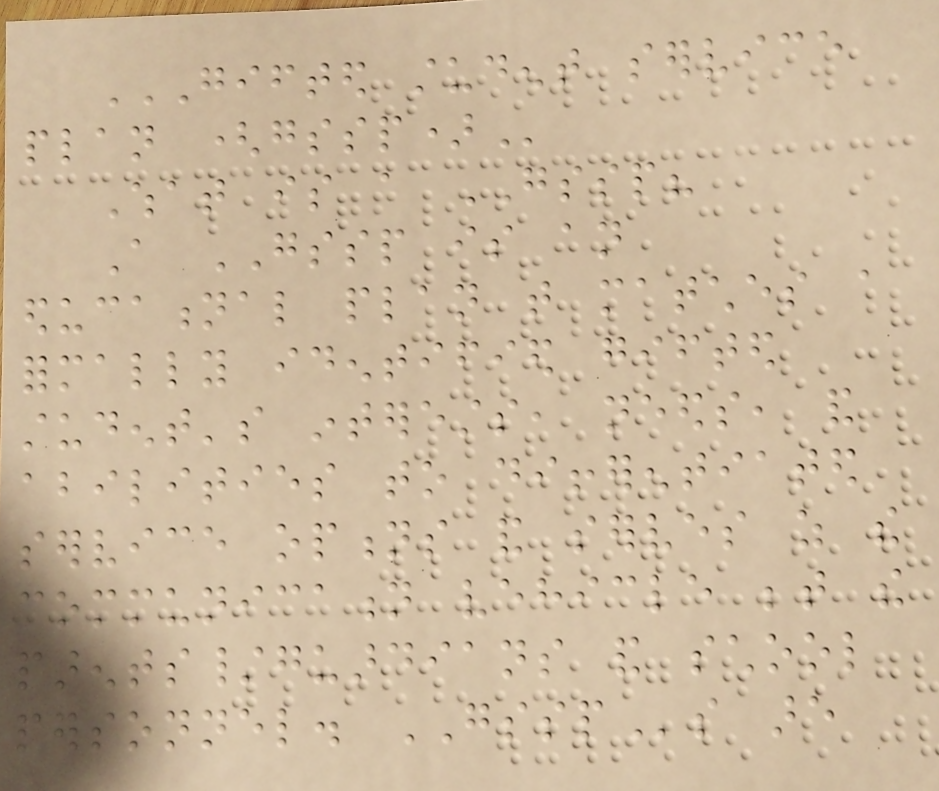GIFTED STUDENT SERVICE
PLAN (GSSP)
What is a GSSP?
A GSSP is an
educational plan that matches a
formally identified gifted
student's interests, needs, and
abilities to differentiated
service options and serves as the
communication vehicle between the
parents/guardians and school
personnel. GSSPs are
